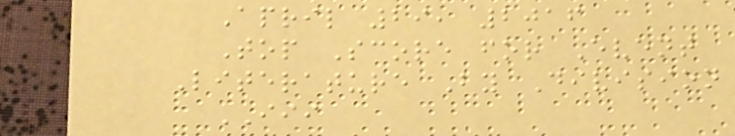April 29, 2016
Top Score for Event
Literature By Division
III
